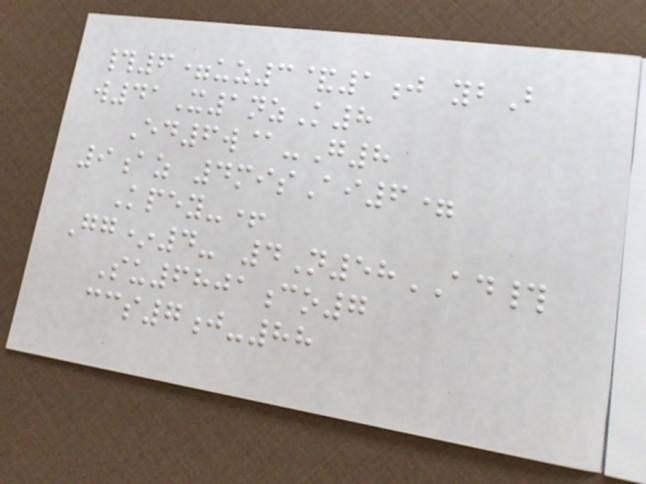#6=uz3&1j ybB
w41X1nzK8
Ed6w@-G8
9az 4misAi6=
Kpey-+
Gg*4- 4N58AD#
Su6801co7
ccs7j-88
